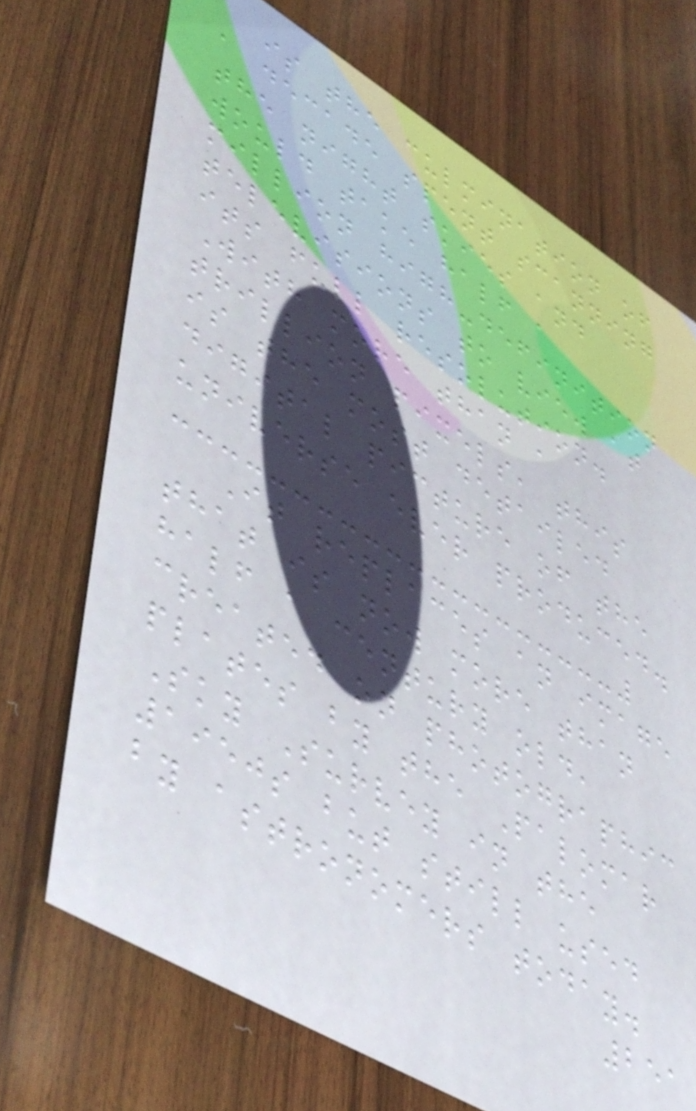is the culmination of
a decade spent scanning
the night skies and
would take half a
million high-definition
televisions to view at
its full resolution.
With more than a
trillion pixels, this
is the most detailed
digital picture of the
universe ever produced.
It replaces an image
that is now more than
half a century old,
created on photographic
plates by the Palomar
Sky Survey in the
1950s but still used
by astronomers today.
251
